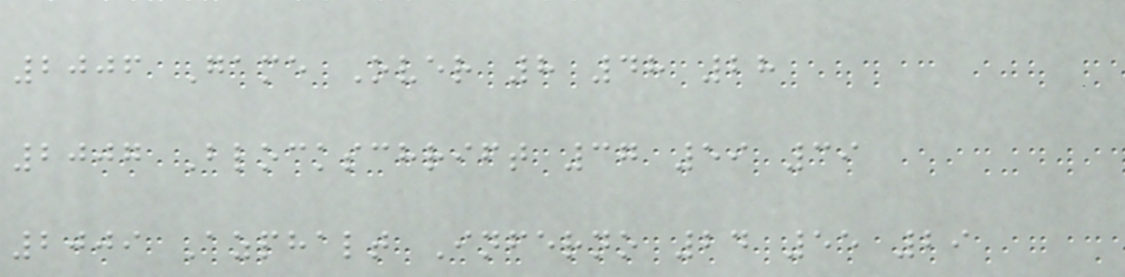2006 Game Over 8 48 28
2007 Blockschrift 37 59 39
2009 Azphalt Inferno 24 55 29
